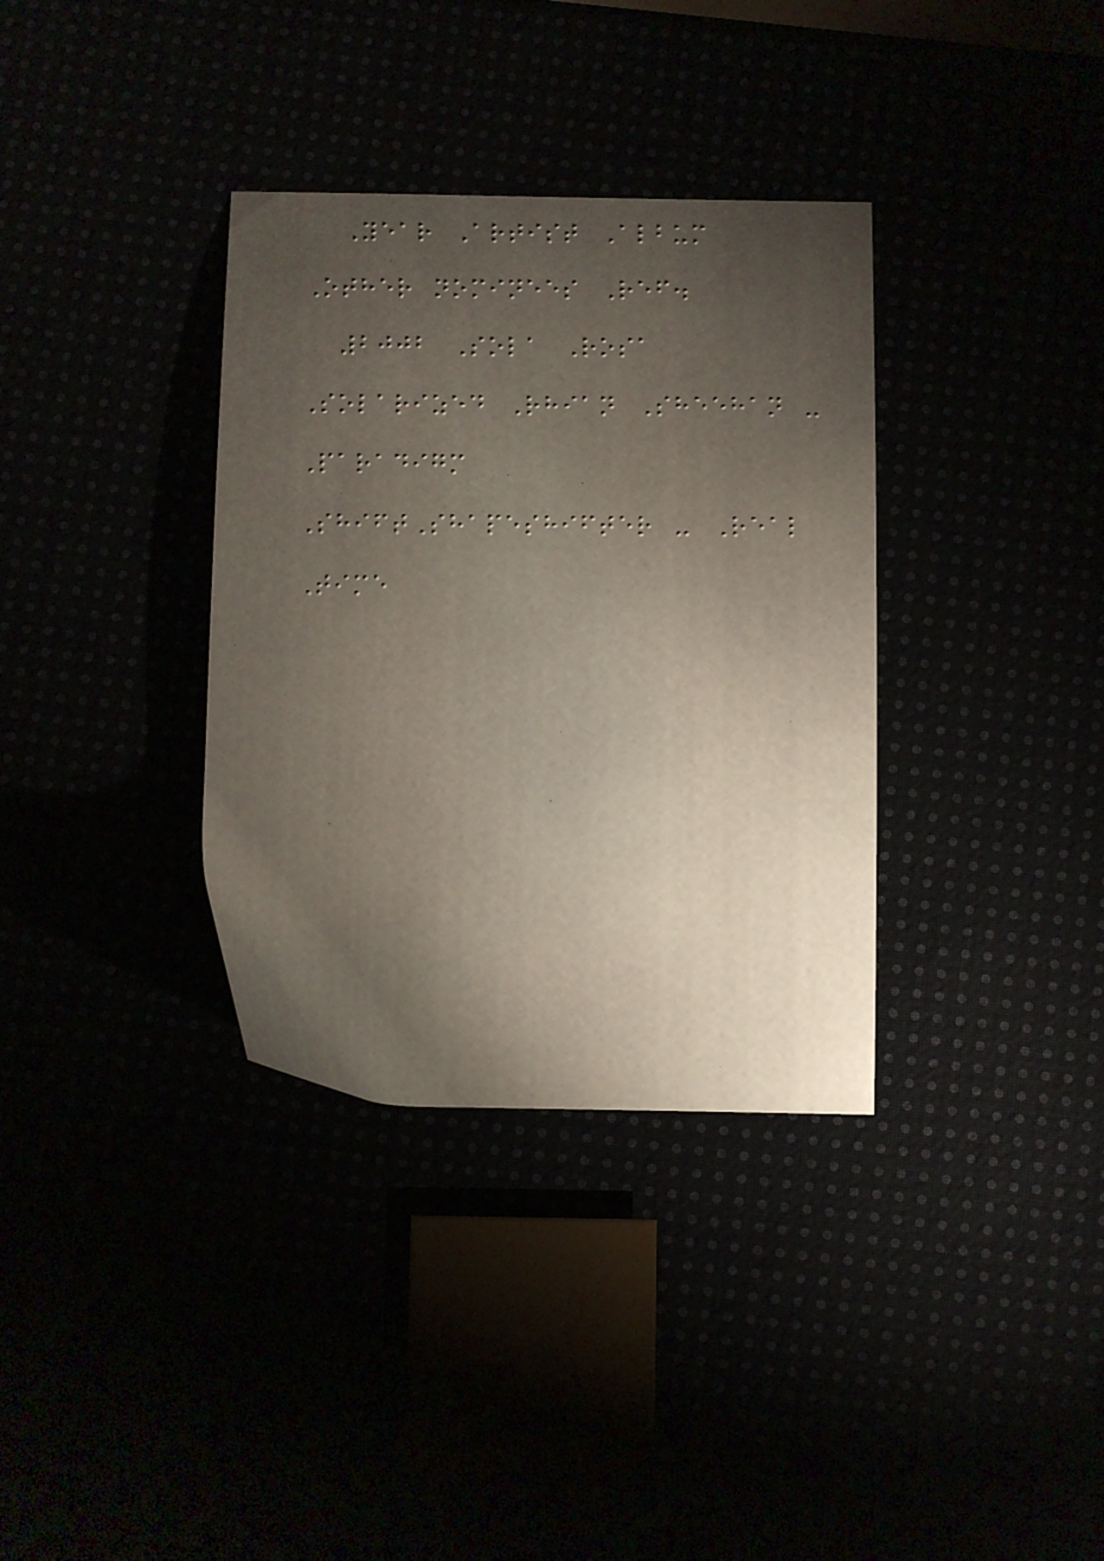Year Artist Album
Other nominees Ref.
2002 Sola Rosa
Solarized Rhian Sheehan -
Paradigm
ShiftShapeshifter - Real
Time
